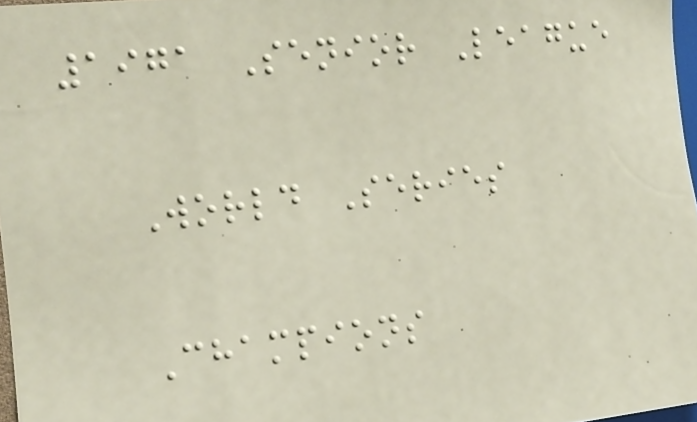1971 Senior League
World Series
Champions
